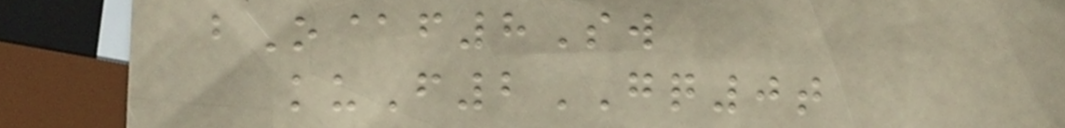bO@f8Sw
kuF2GQ0t
